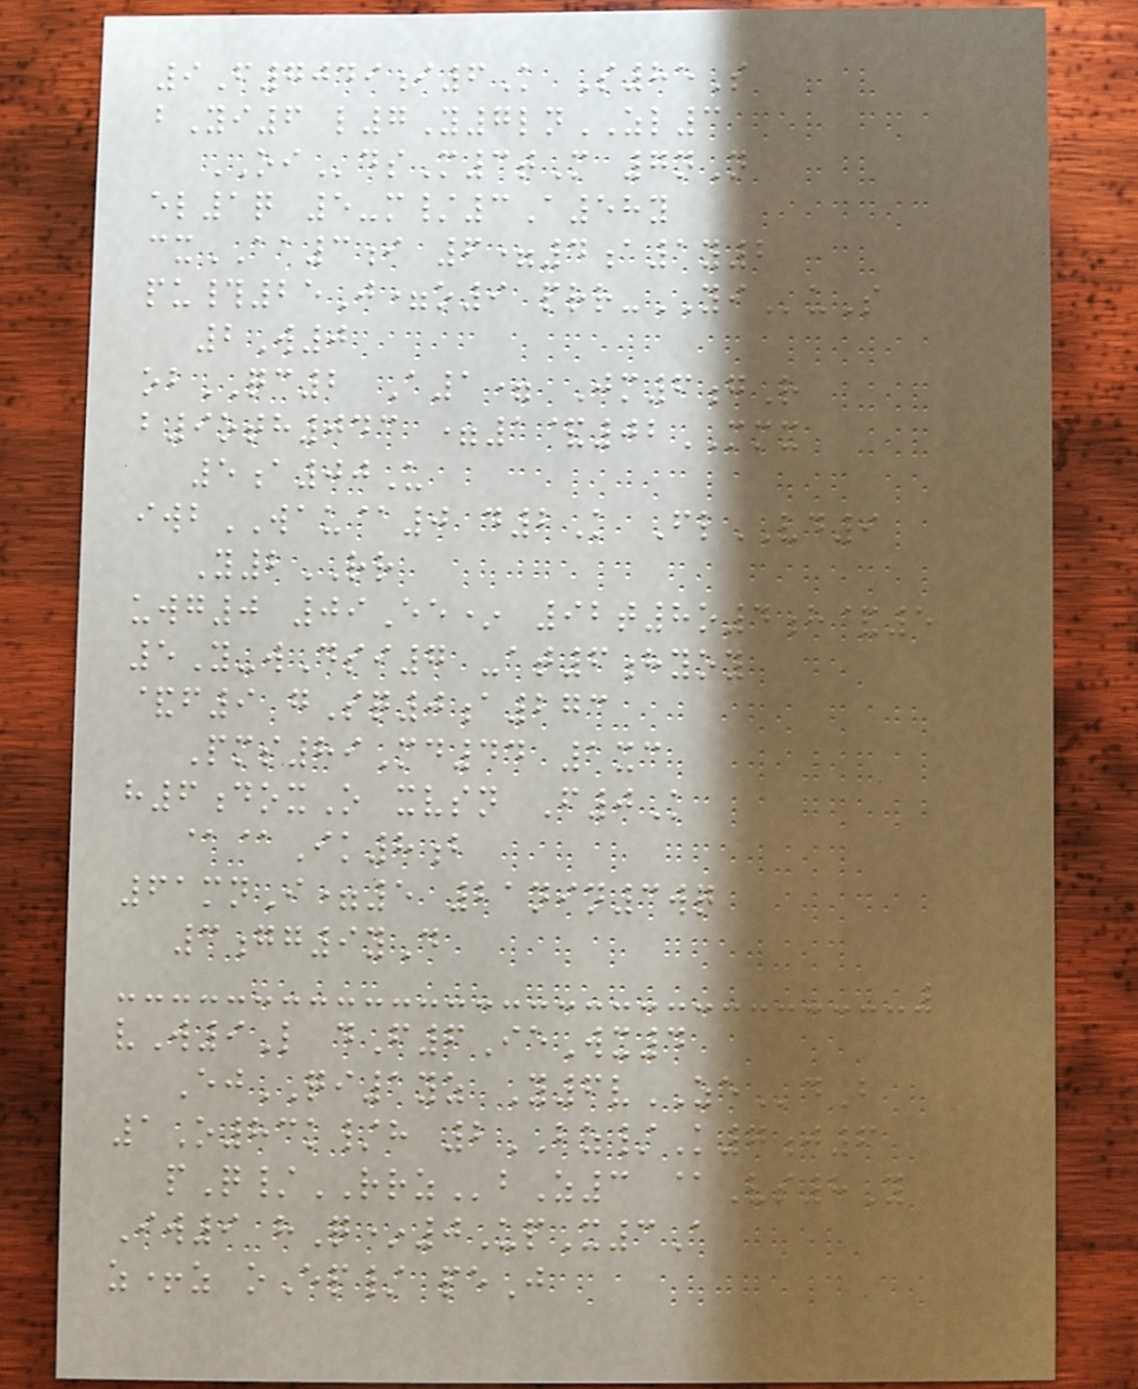9F7049i6K S85S
bYi6 l7Y7lnZL3
OIdsM3tM 7nN
el1q 5-m/3A58y
cxAA3i 6=4a1y2
pu#25J=o9 prr-YIuS
2W0
obQC2 A1= Jm6gR
b9oth043 =1&02MMX
5a00U
iwbWAU@0 d2K FlVD9
Y2RR
uwg0 09Ee* 92t8o4h&5
5Y-wDsi7 -at6hyoy
&f9 gSq0a273
Pms89Md44 1xc
h6doxO xvsn F0K
@@Ik8b
61mnI=5 21nin3wq
3gg9yD
vW9L dF6IeWx4
EjQI1yz Y6vZEdB
1O83k/h 2BZ/K7j6
pQ/RRZbZ3 @Vs8Y
Iw9 hQ*0UpX3A
z+z oEp/ peJ
